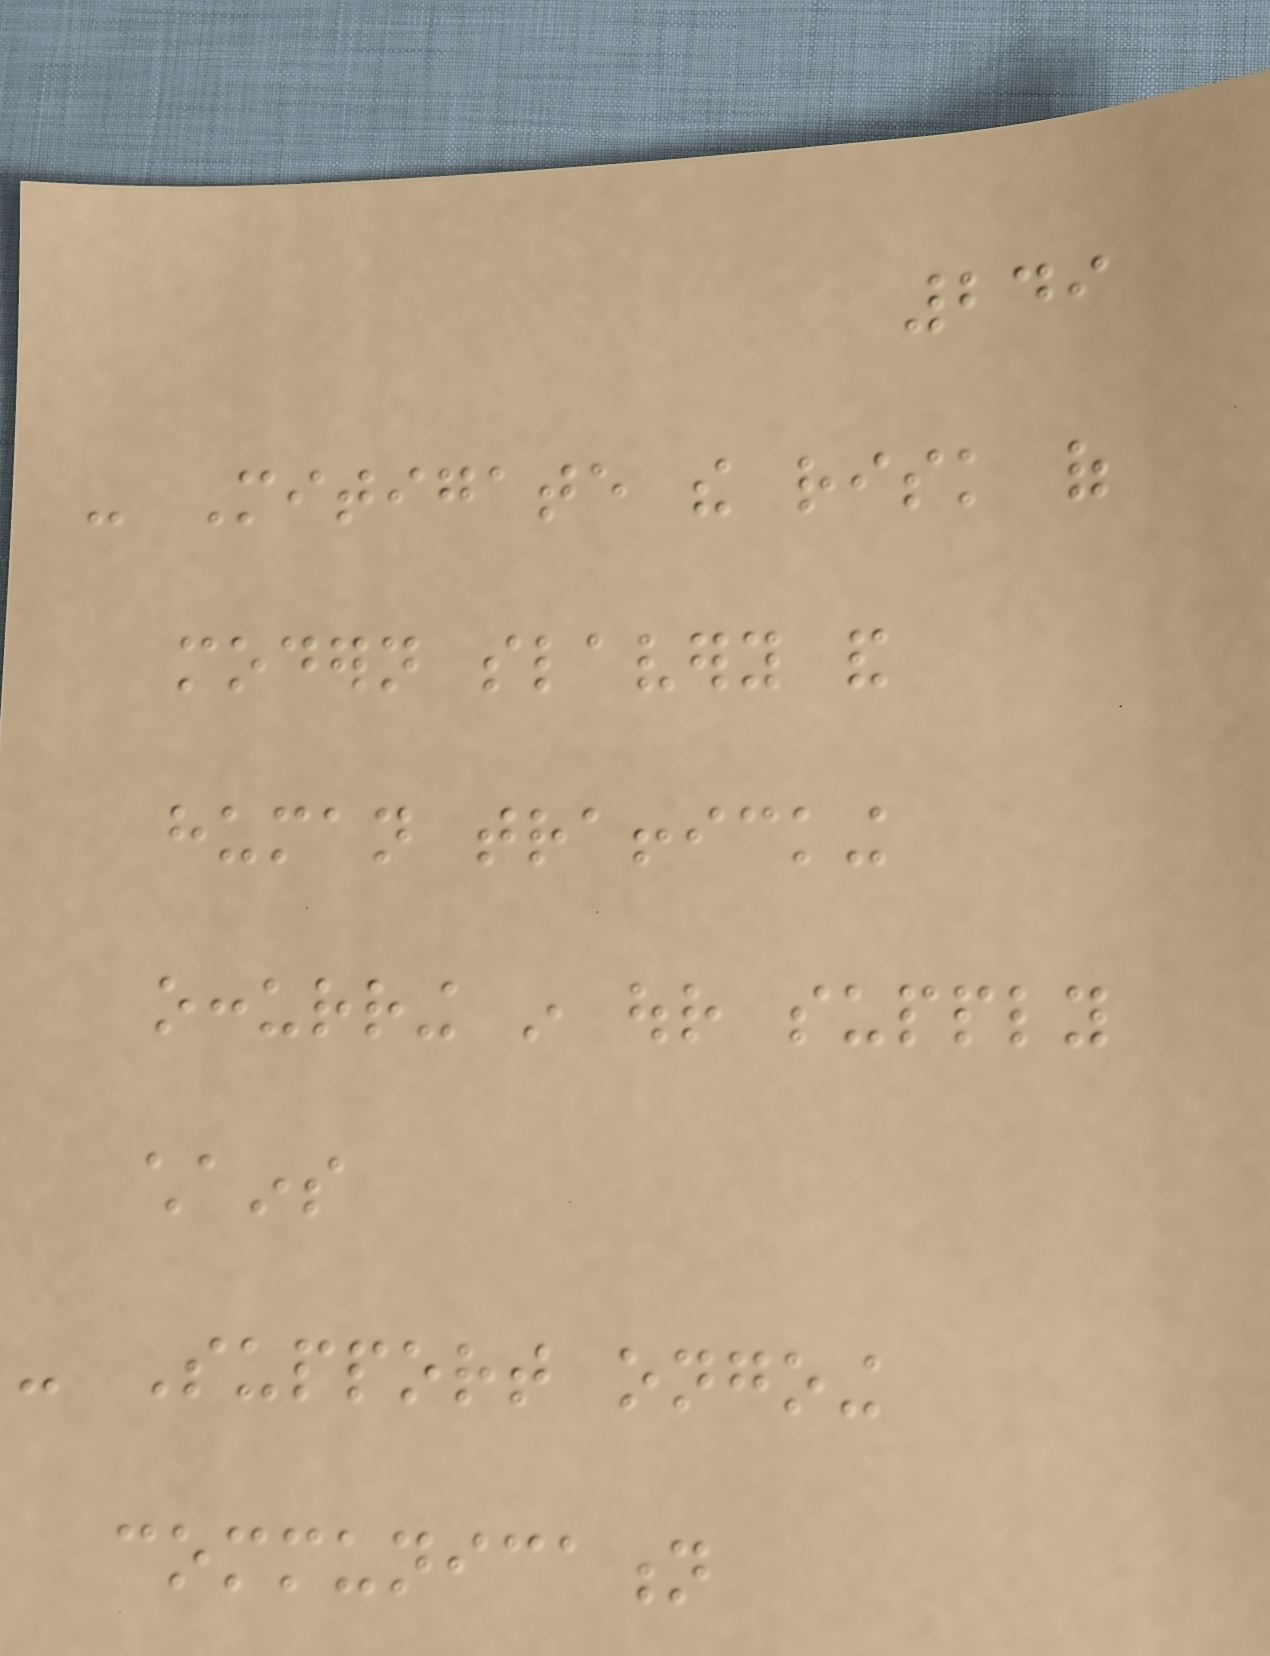249
- Mitigate the risk of
modern slavery and
human trafficking
occurring in our supply
chains
- Support ongoing
communication
